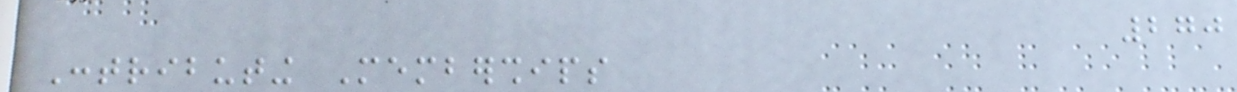270
Contributing Memberships
